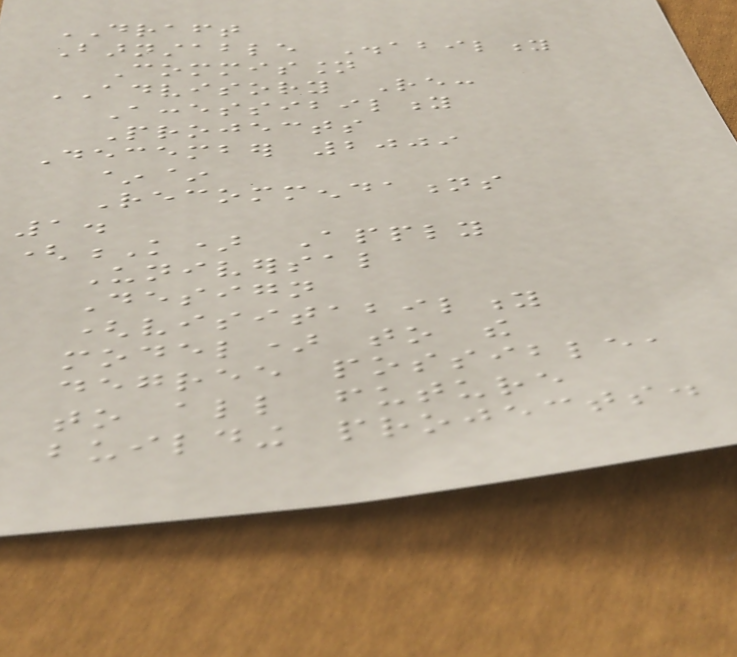DRAFT
Barnstable Disability
Commission
ADVISORY Re:
Accessibility
Projects
December 2009
~~
Recommendations
1.
(K) Apply
Universal
Design
(visitability
model) to the
degree possible,
to all future
building projects.
